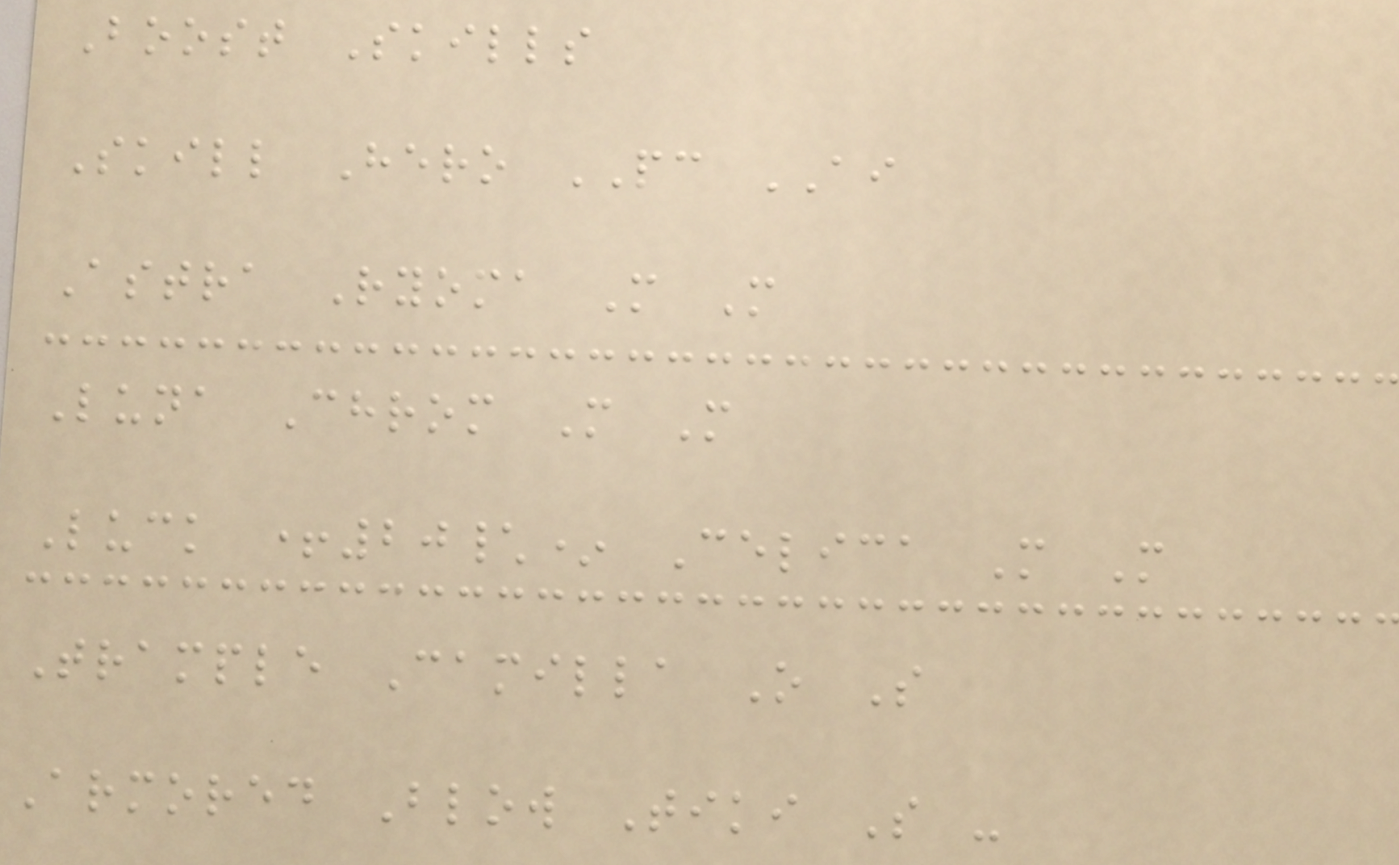Boost Skills
Skill Hero PC AI
Astra Ryoma M M
Luna Chrom M M
Luck +20\* Celica M M
Trample Camilla O S
Armored Blow Tiki S -
